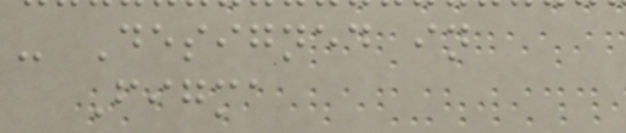- Designed in
Figma
